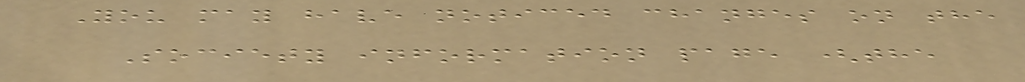You may have noticed changes on the
Society information page (the
